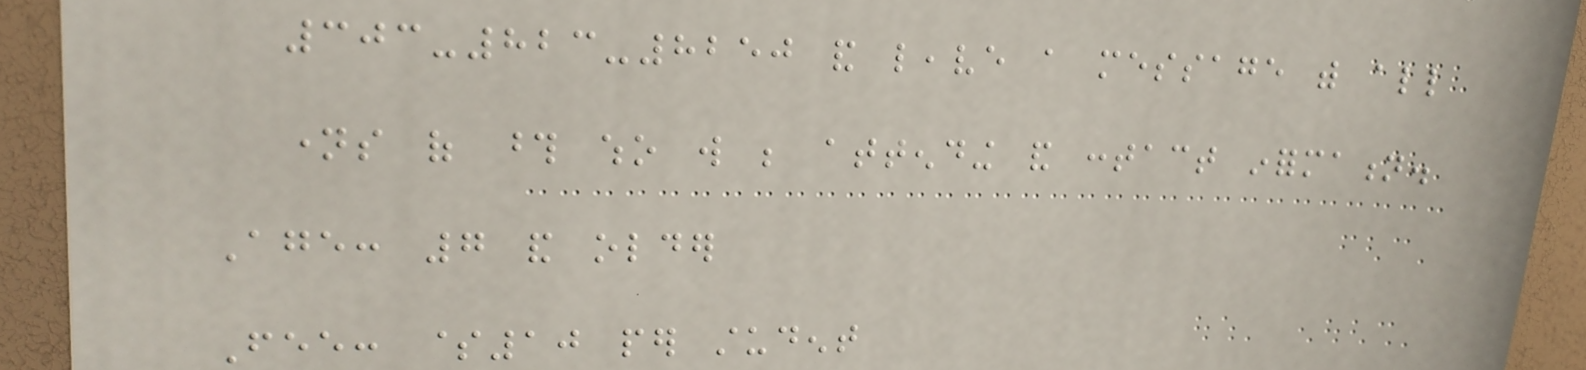303-823-8250 and leave a message with all
names of those who will be attending and contact information.
Age: 7 and older
Fee: $10 per student
